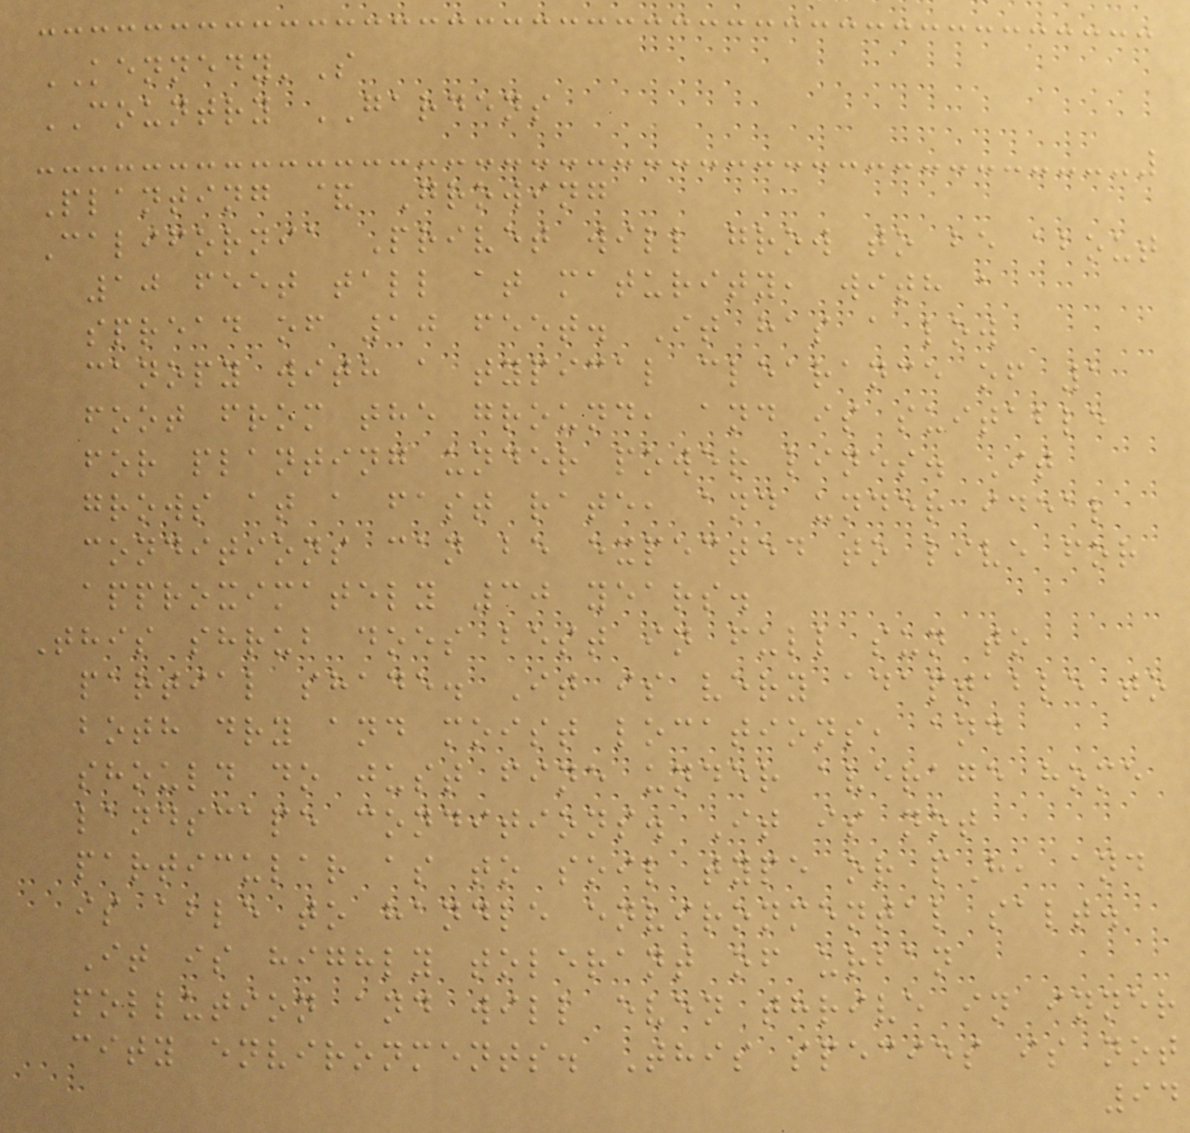KENNEDY'S
COUNTRY GARDENS
Planting & Growing
California Privet will grow to be about
10 feet tall at maturity, with a
spread of 10 feet. It has a low
canopy with a typical clearance of 1
foot from the ground, and is suitable
for planting under power lines. It
grows at a fast rate, and under ideal
conditions can be expected to live for
approximately 30 years.
This shrub does best in full sun to
partial shade. It is very adaptable to
both dry and moist locations, and
should do just fine under average home
landscape conditions. It is not
particular as to soil type or pH, and
is able to handle environmental salt.
It is highly tolerant of urban
pollution and will even thrive in inner
city environments. This species is not
94
